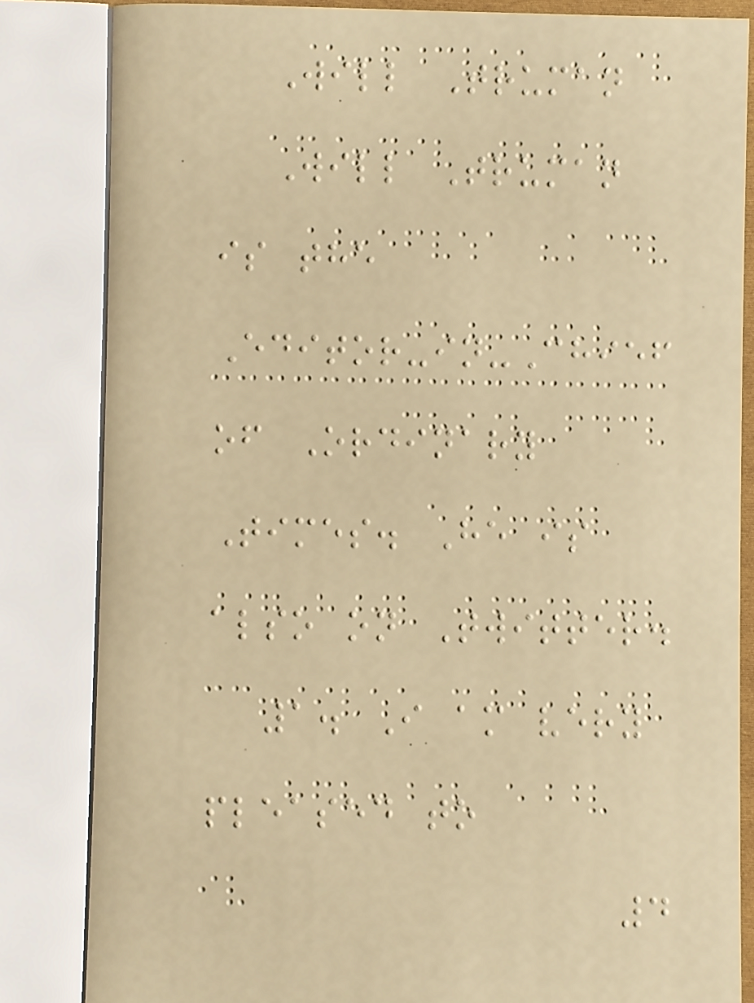Will Truman
Will Truman
is the
Editor-in-Chief
of Ordinary
Times. He is
also on Twitter.
1. I am very
pleased to
4
